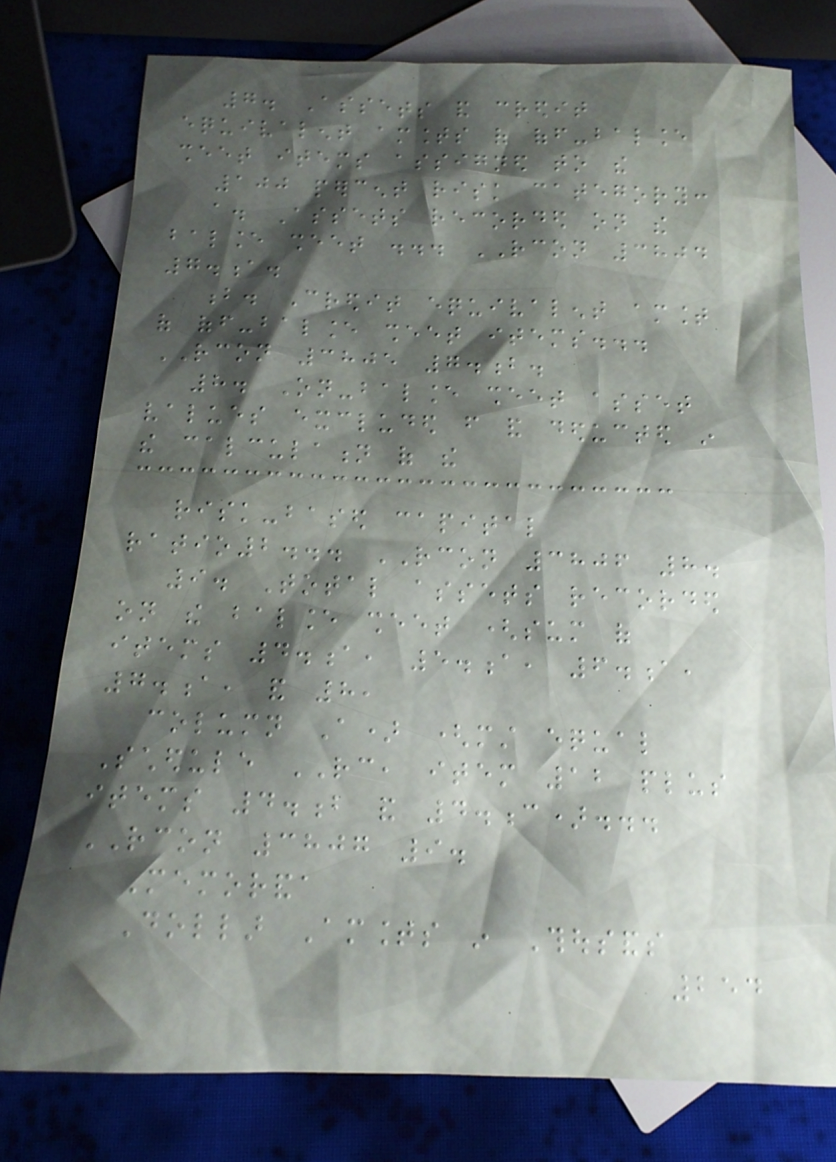7. Assets and credit
equivalent amounts of off-balance
sheet items assigned to the
100 percent risk category:
a. Assets recorded on the
balance sheet ... RCON 3804
7.a.
b. Credit equivalent amount
of off-balance sheet items...
RCON 3805 7.b.
8. On-balance sheet asset
values excluded from and deducted in
the calculation of the
risk-based capital
ratio2... RCON 3806 8.
9. Total assets recorded
on the balance sheet (sum of
items 4.a, 5.a, 6.a,
7.a, and 8,
column A) (must equal
Schedule RC, item 12 plus
items 4.b and 4.c)...
RCON 3807 9.
Memoranda
Dollar Amounts in Thousands
254
